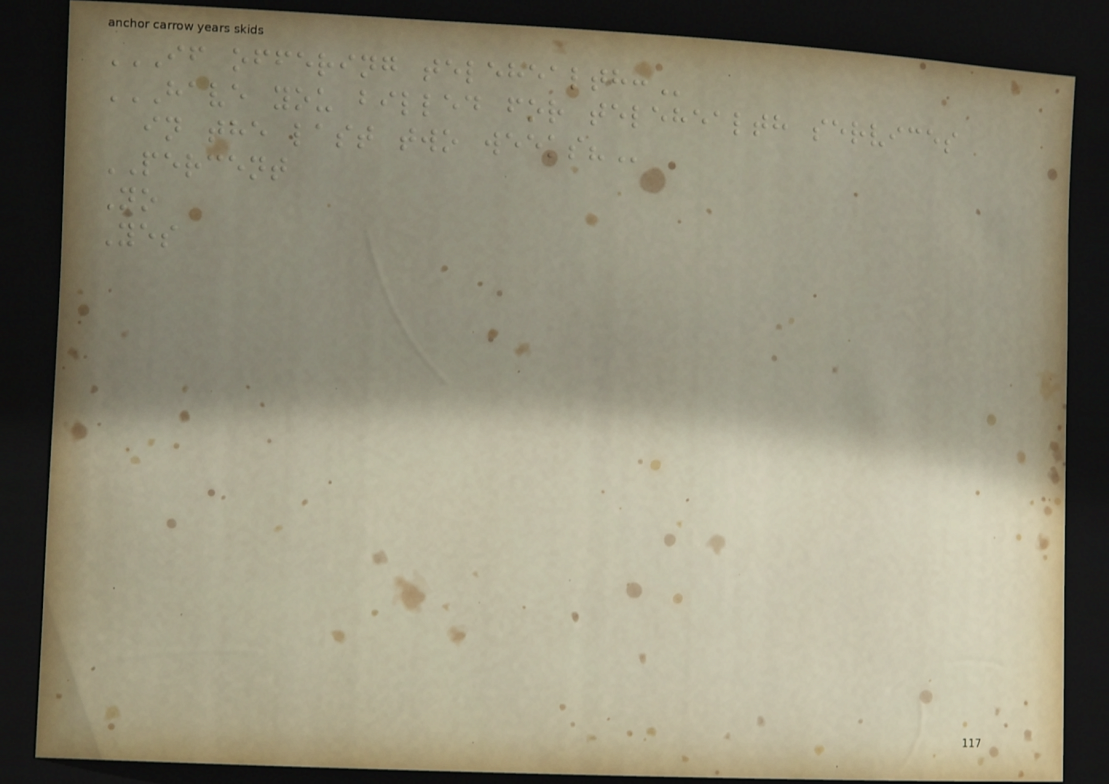IF OFFERING TELEHEALTH:
HAVE YOU BILLED FOR TELEHEALTH SERVICES
IN THE LAST TWO WEEKS?
PERCENT
No
Yes
